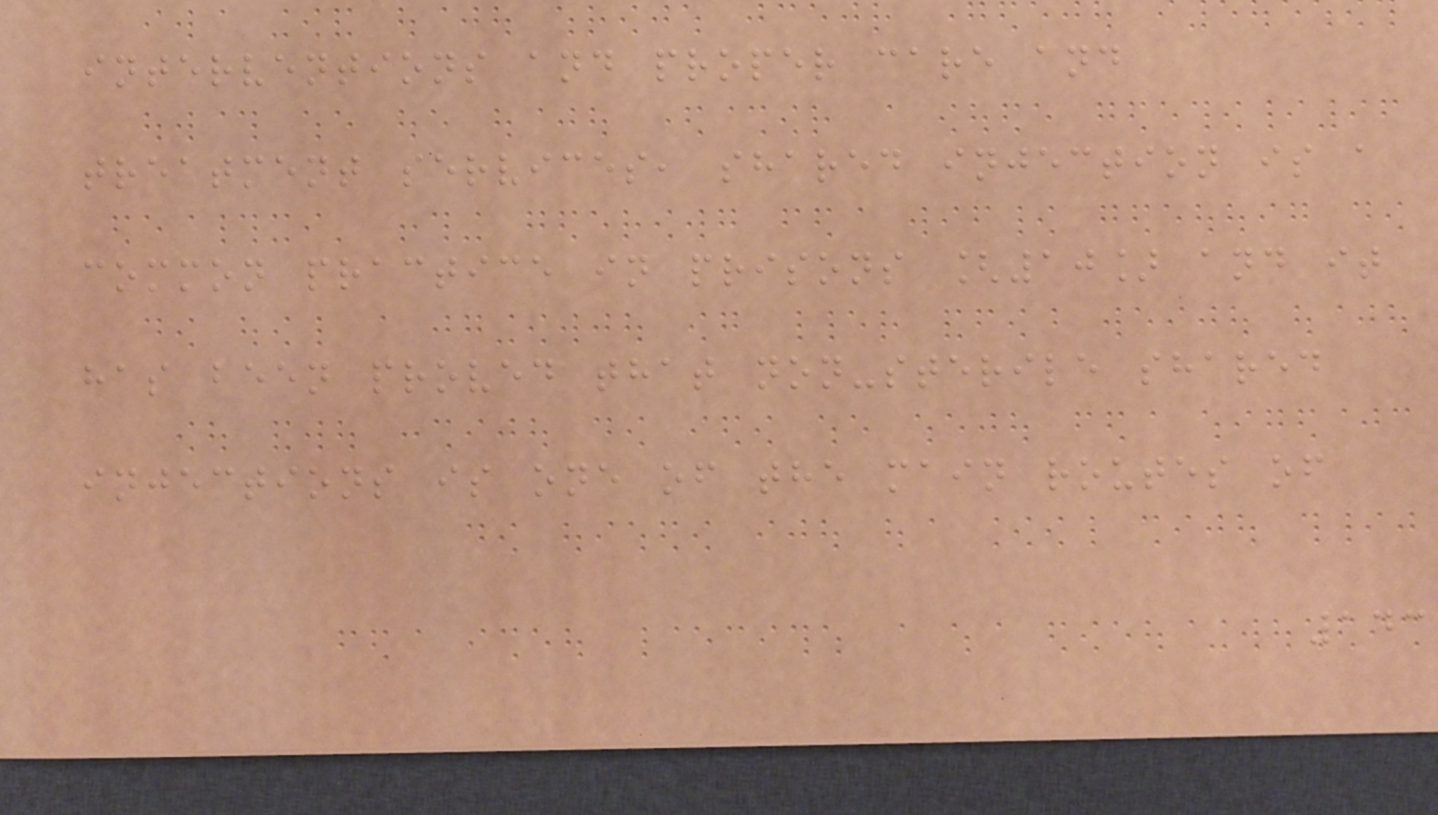interventions and proper care and
treatment services, shared injection is a
common practice in prisons [10] and it
has been proved that non-sterile shared
injections is one of the main routes of
143
